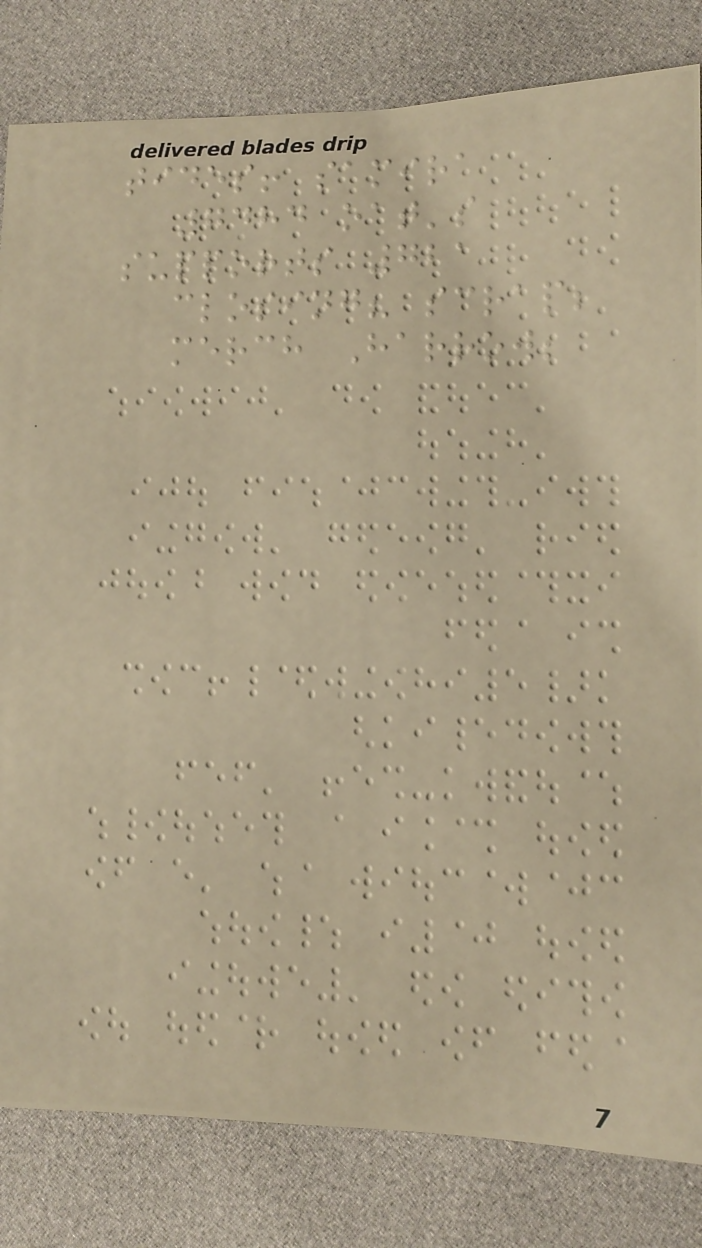tides! samira
7484 oat's
supports 721
closing? scrap;
merch Harrow;
